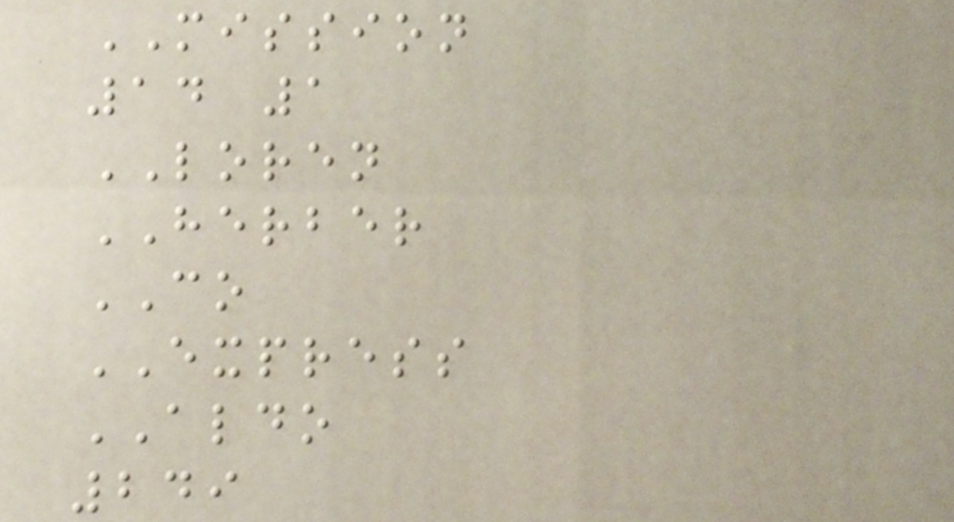MISSION
14 1
LOREN
HERBER
CO
EXPRESS
ALDO
249
